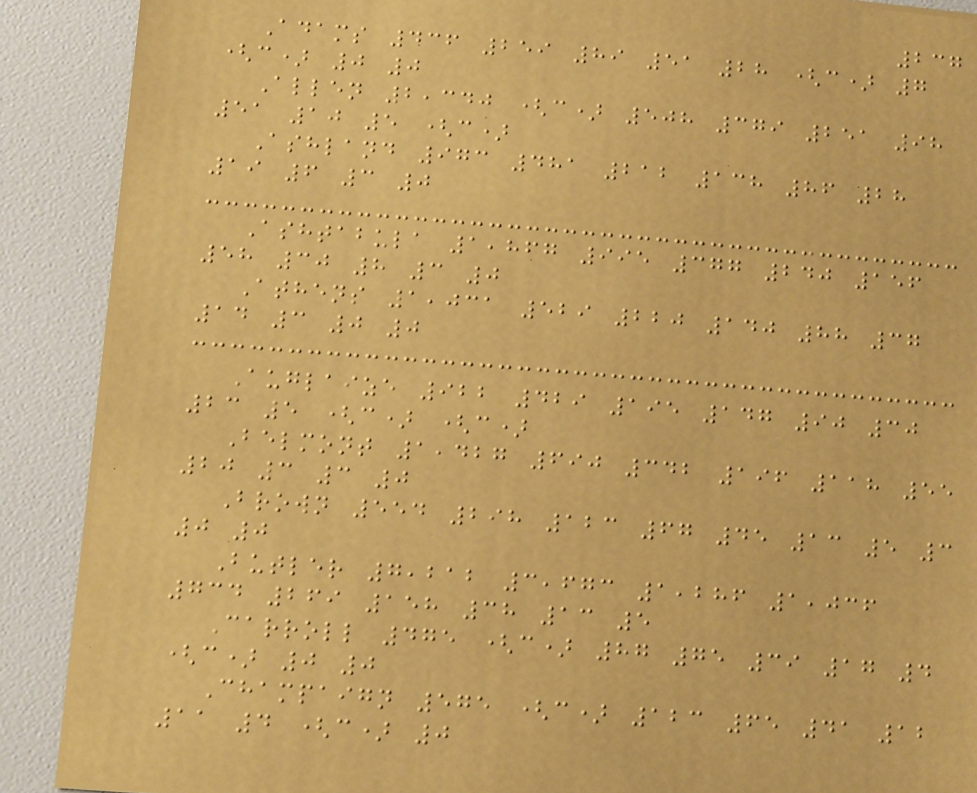237
Adams 436 259 89 51 28 (c) 7
(c) 0 0
Allen 2,340 (c) 508 379 251 98
51 10 5 (c)
Ashland 973 481 212 138 86 28
19 6 3 0
Ashtabula 1,867 995 377 240 156
58 30 8 3 0
Athens 1,031 529 220 140 88 37
14 3 0 0
Auglaize 922 429 195 147 90 30
23 5 (c) (c)
Belmont 1,427 690 342 196 118 55
20 3 3 0
Brown 554 298 123 67 45 13 5 3
0 0
Butler 7,212 3,673 1,286 1,036
734 269 158 38 13 5
Carroll 475 (c) 87 75 39 17 4
(c) 0 0
Champaign 575 (c) 123 65 41 12
11 4 (c) 0
